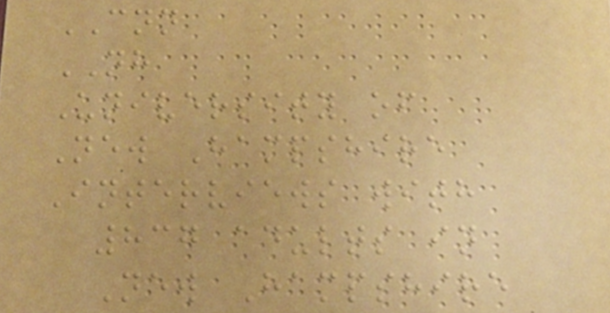CNN
NH
University of
New Hampshire
Interviews with
837 adults in
New Hampshire
